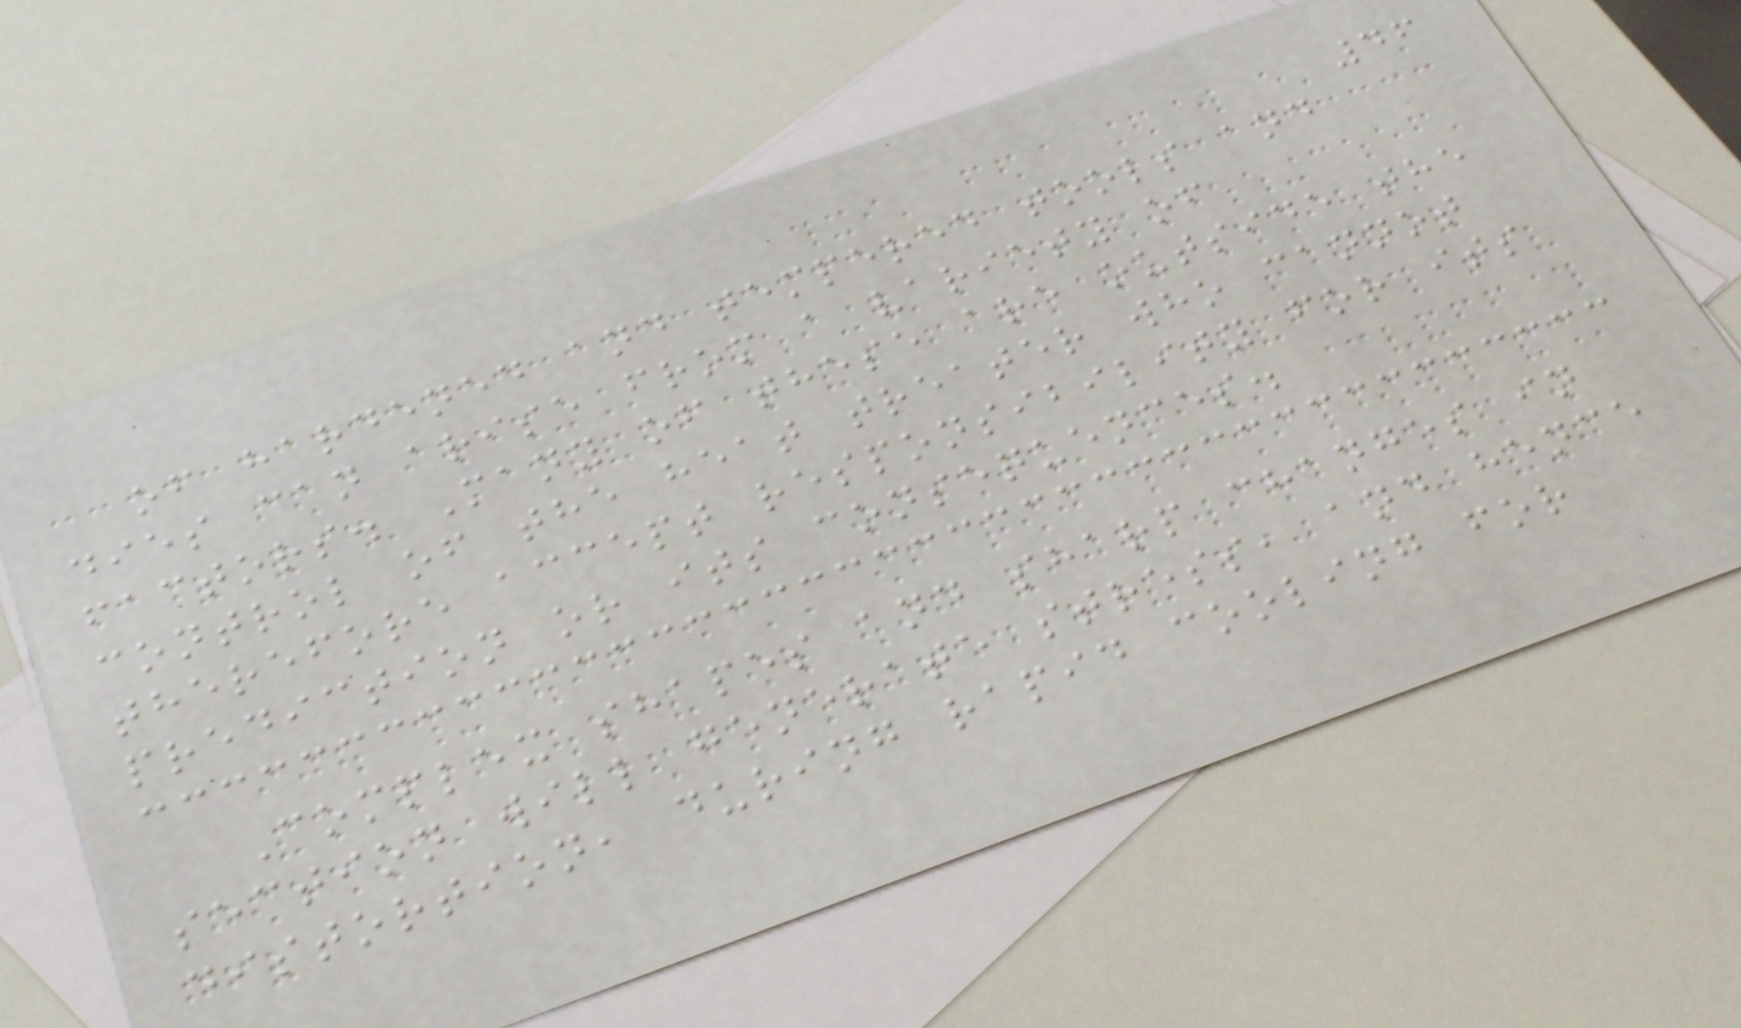46
of hardened and tempered tools and
dies can arise from a variety of
factors. Many of these are outside the
control of the heat treater who cannot
therefore accept responsibility for its
prediction or its consequences.
Complex shapes and sharp changes in
section will generate stress, and hence
distortion, during rapid cooling for
